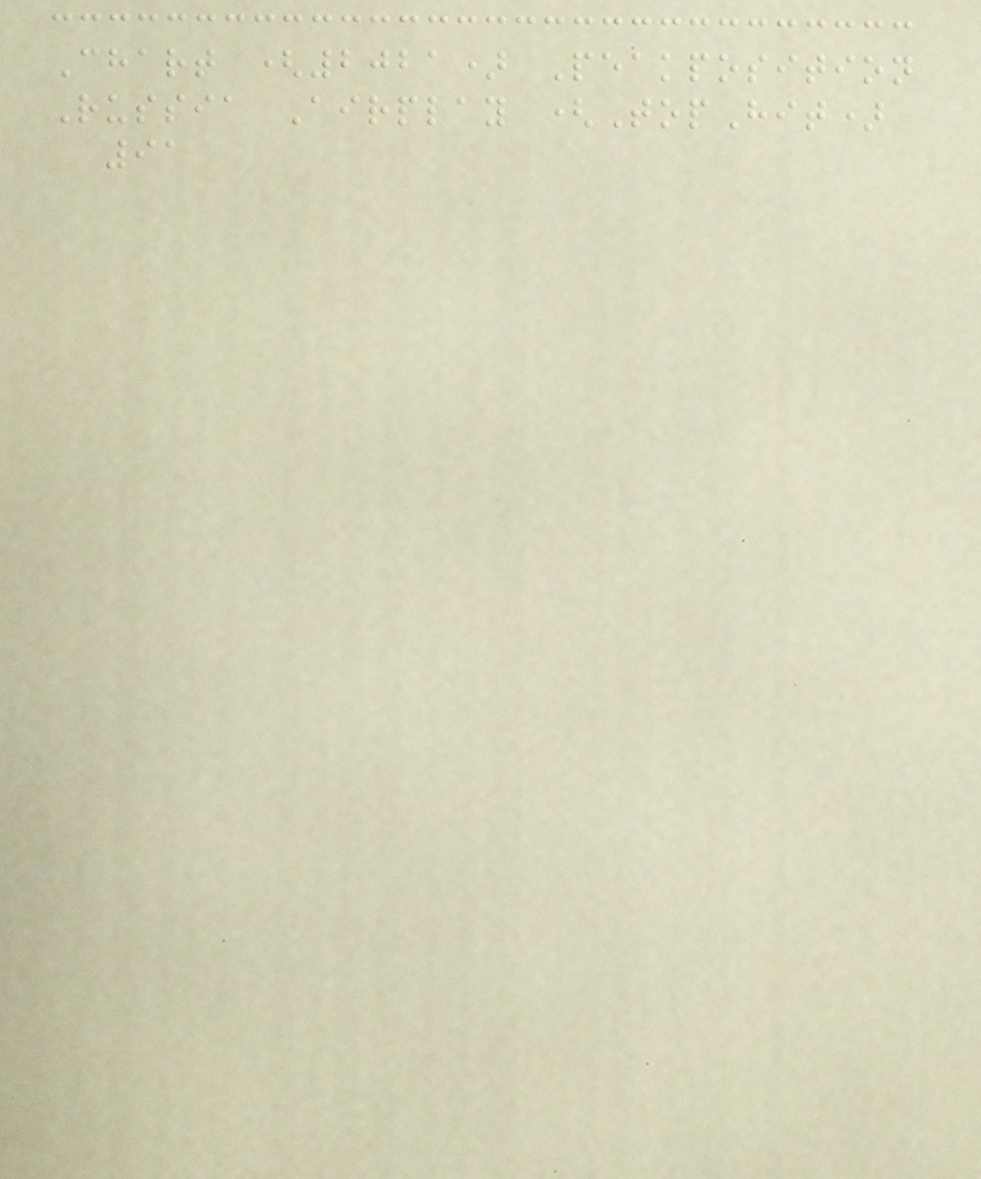Chart (2021) Peakposition
Russia Airplay (TopHit)
91
